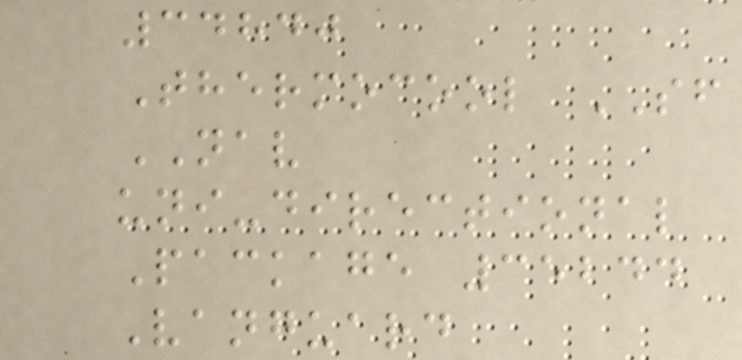34840
Thermocool SF
NAV
uni-directional
Package 35244
Vanguard
